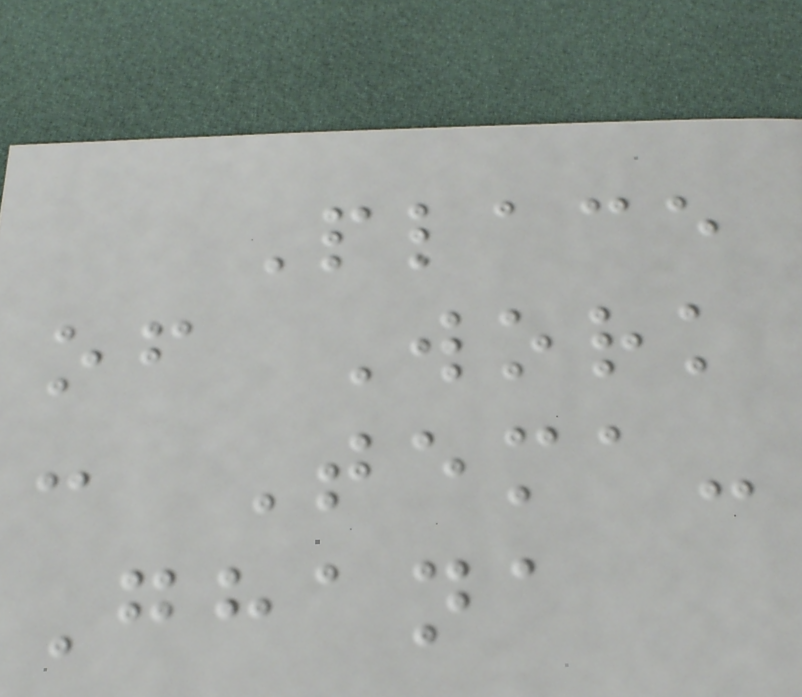Place
of Work
: Tema-
Ghana
